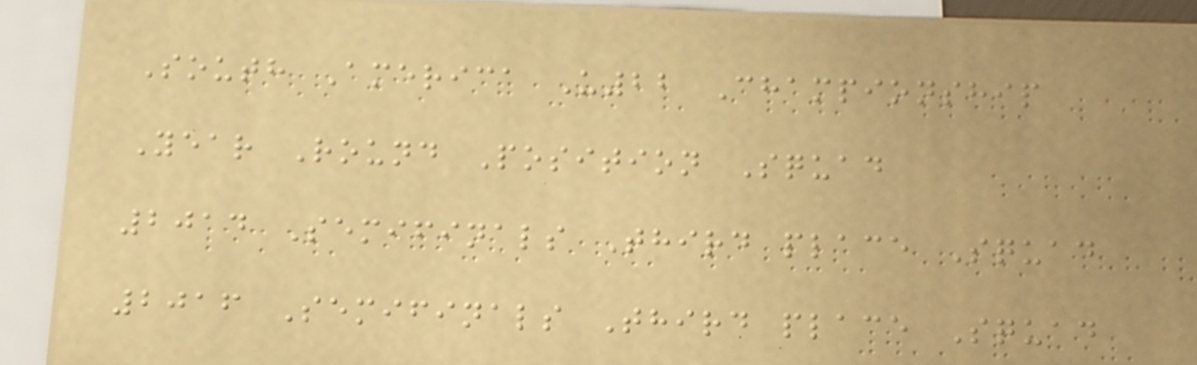South America U22 Championship
Year Round Position Squad
2014 Semifinals Third place Squad
2016 Semifinals Third place Squad
